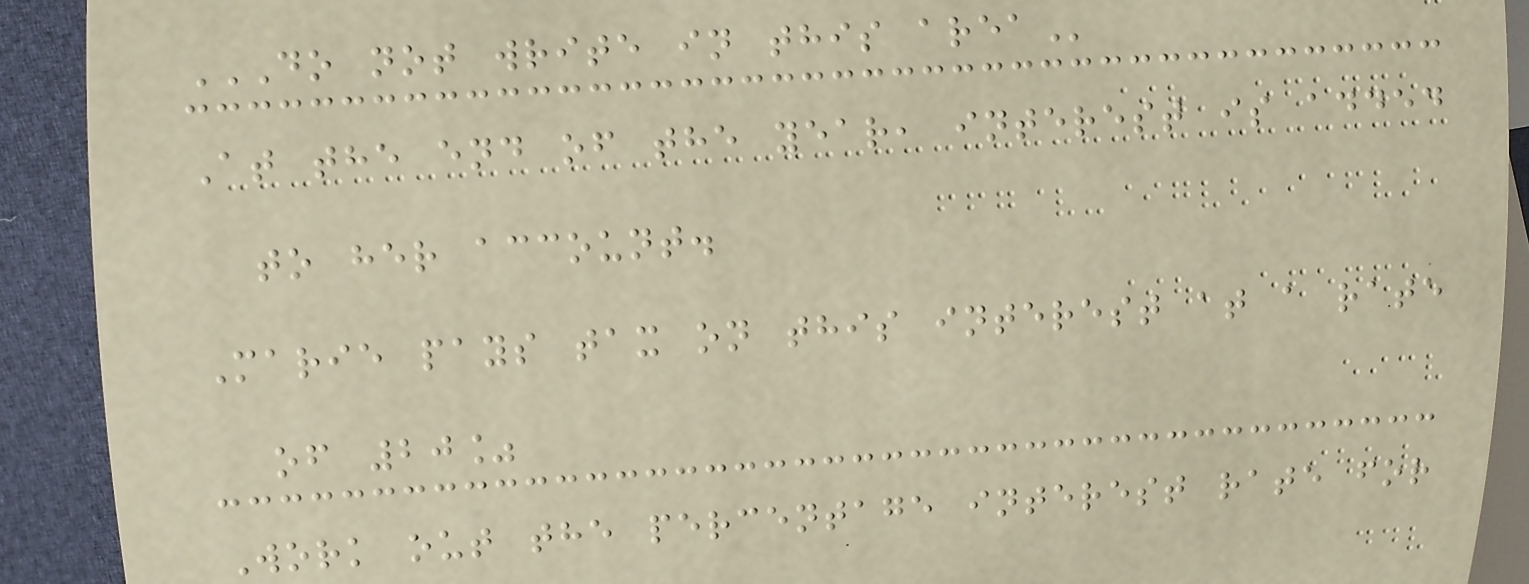DO NOT WRITE IN THIS AREA
At the end of the year, interest is added
to her account.
Marie pays tax on this interest at a rate
of 20%
Work out the percentage interest rate for
